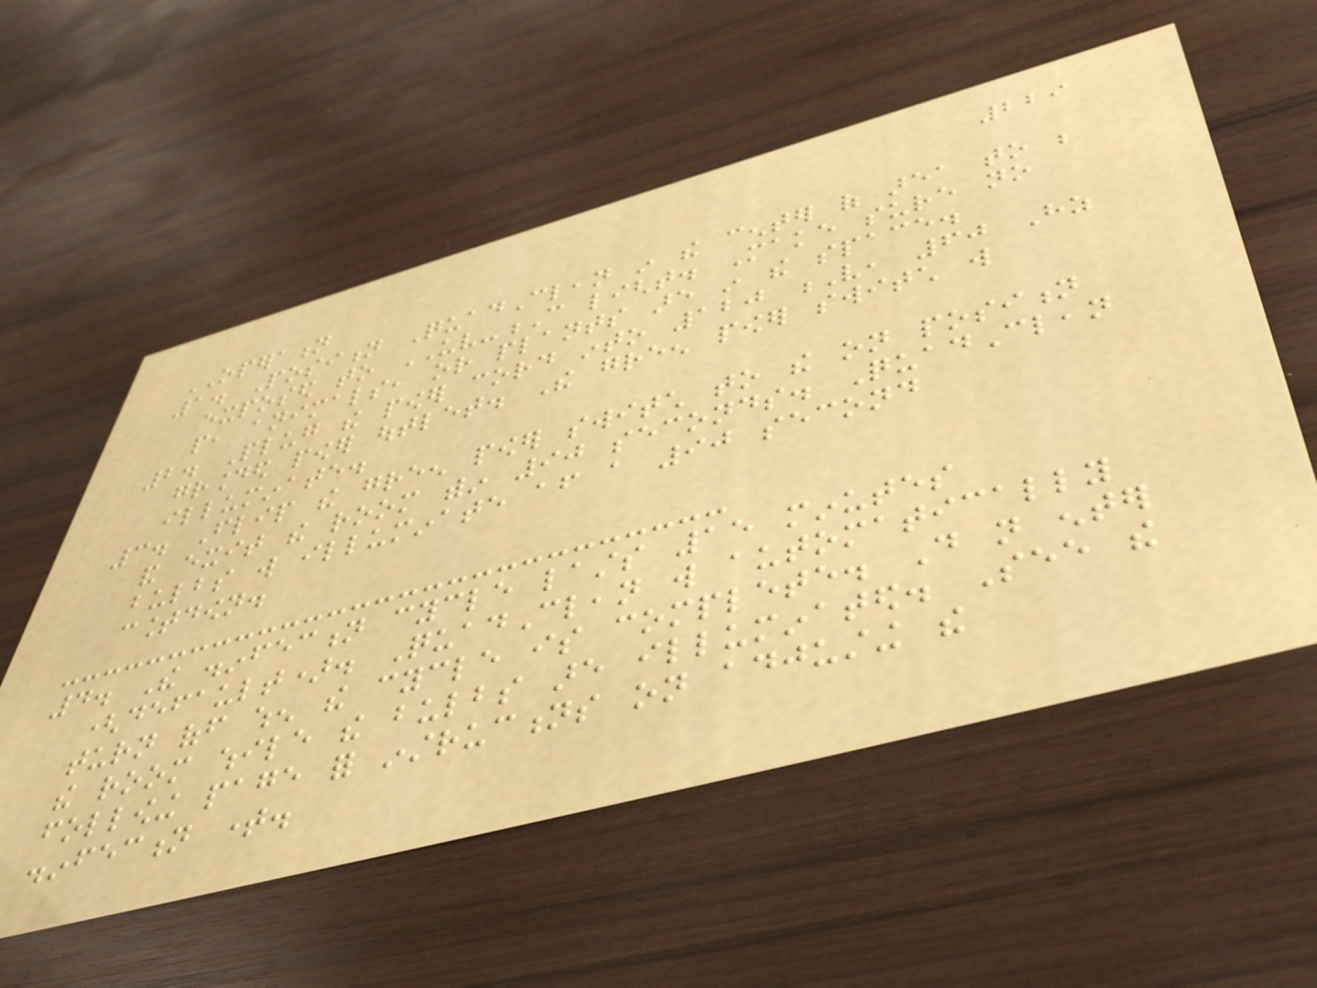229
OPERATION
1. Position QuadClean in the center of area to be
exposed to UV-C light. Make sure no
people, animals, or plants are in the space.
2. Plug the power cord into 120 V, 60 Hz
grounded power outlet. The green power switch will
illuminate.
3. Flip the green power switch to the on position
and exit the room within 90 seconds. QuadClean
bulbs will illuminate after a 90 second
countdown.
4. The disinfection cycle lasts 15 minutes
(default). QuadClean will automatically
turn off when the cycle is complete. Do not enter
the room while the bulbs are illuminated. See the
following page for instructions on adjusting the
disinfection time.
